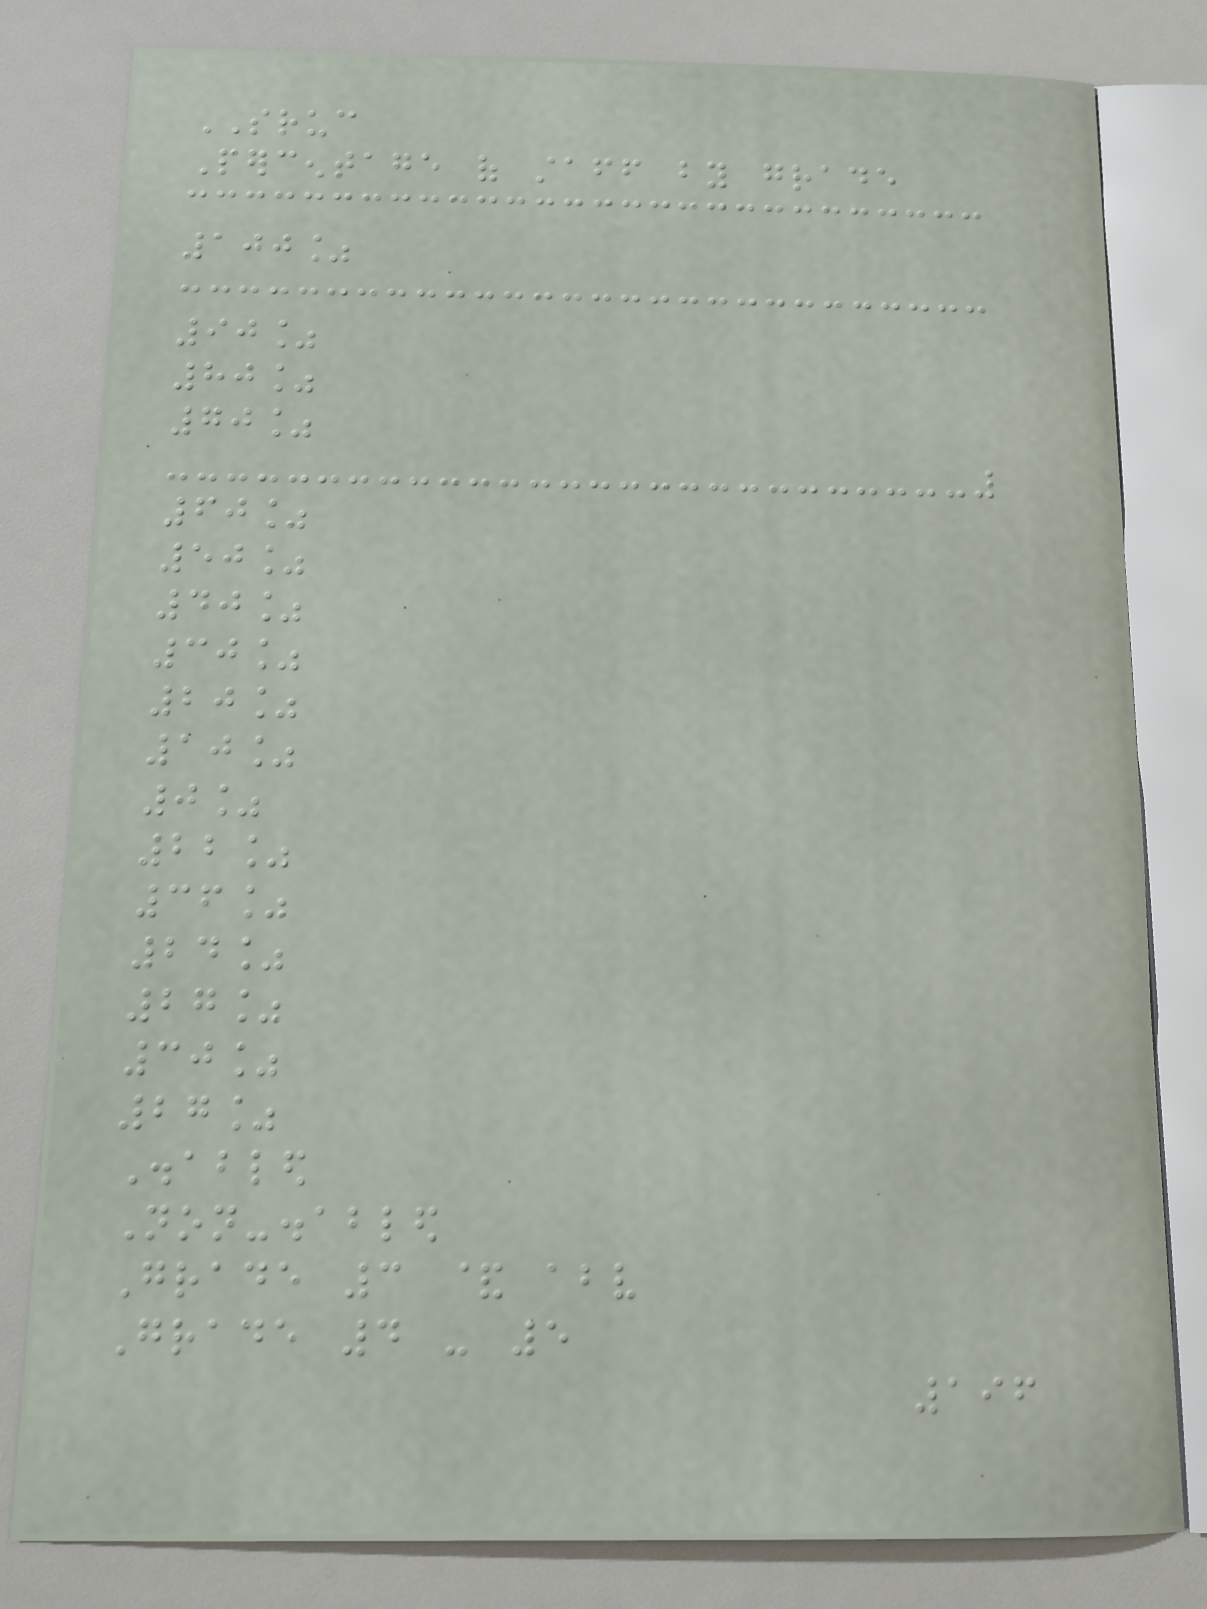SRUC
Percentage of staff by grade
100%
90%
80%
70%
60%
50%
40%
30%
20%
10%
0%
22%
36%
24%
27%
30%
27%
Disabled
Non-disabled
Grade 3 & above
Grade 4 - 5
196
